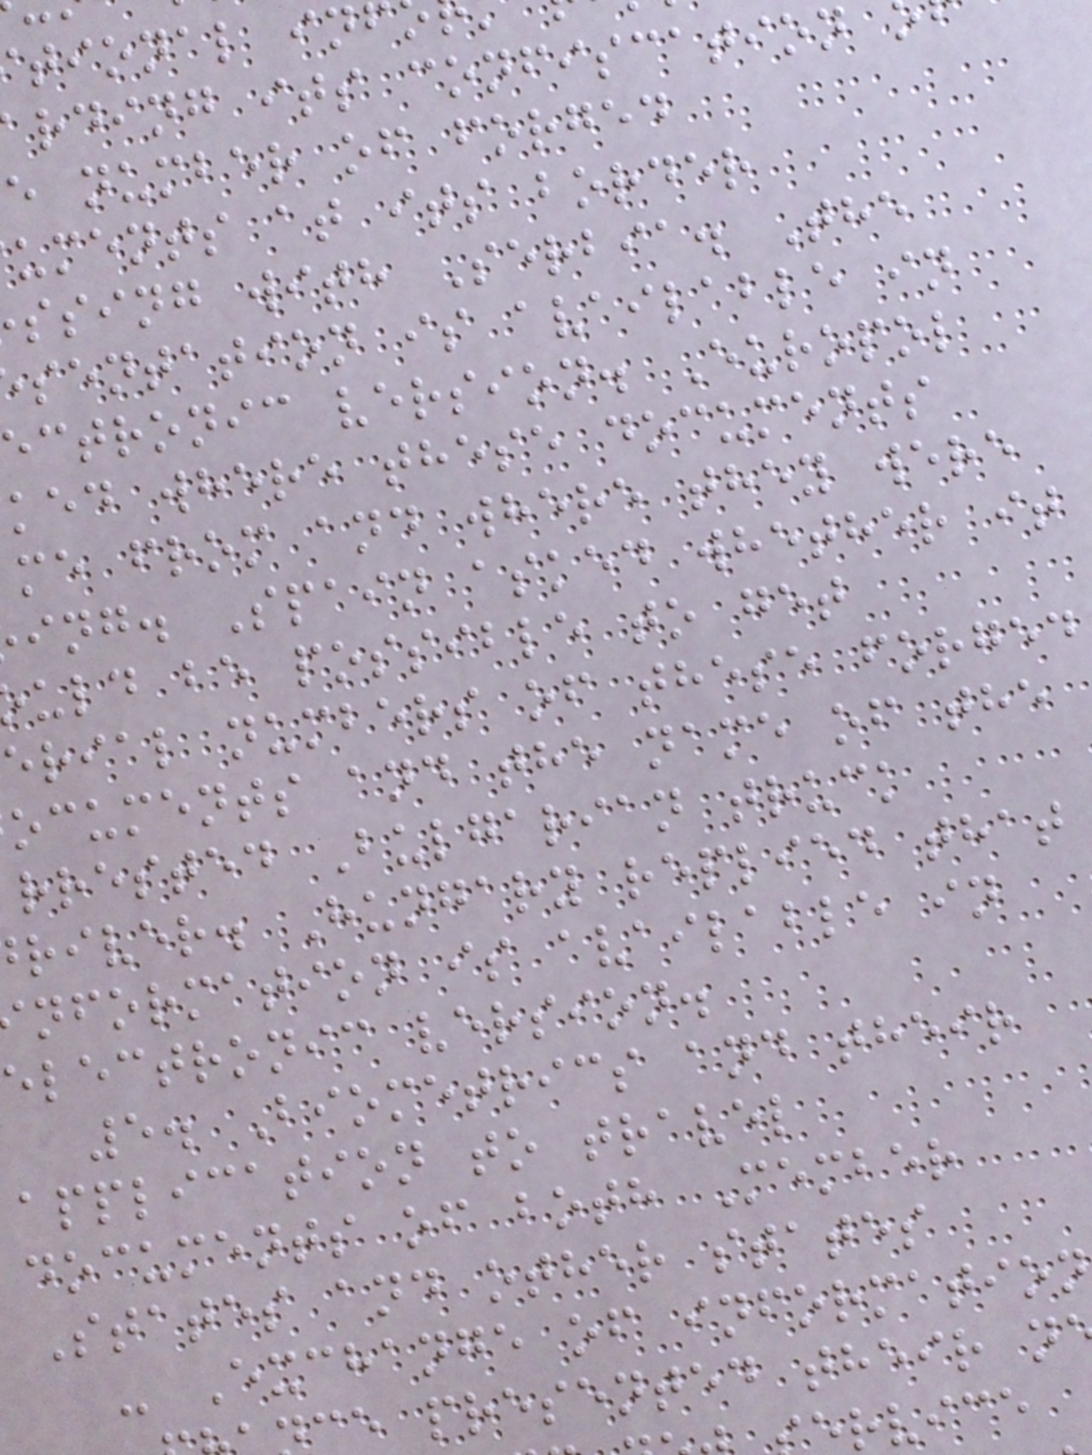tional in
rding its confiscation
e number of forged
uments at its border
ssing with Serbia. The
sentation is available in
ectronic version. Europol
ked where these documents
me from and where they were
ing. Spain asked whether it
uld be possible to get
erial numbers of these forged
ocuments and the name of the
rrested Bulgarian truck
river. Hungary replied that
nformation is available in
electronic version.
5. Biometrics and their
application to travel
documents of both Member
States and other states
- Exchange of information
e presented their n
